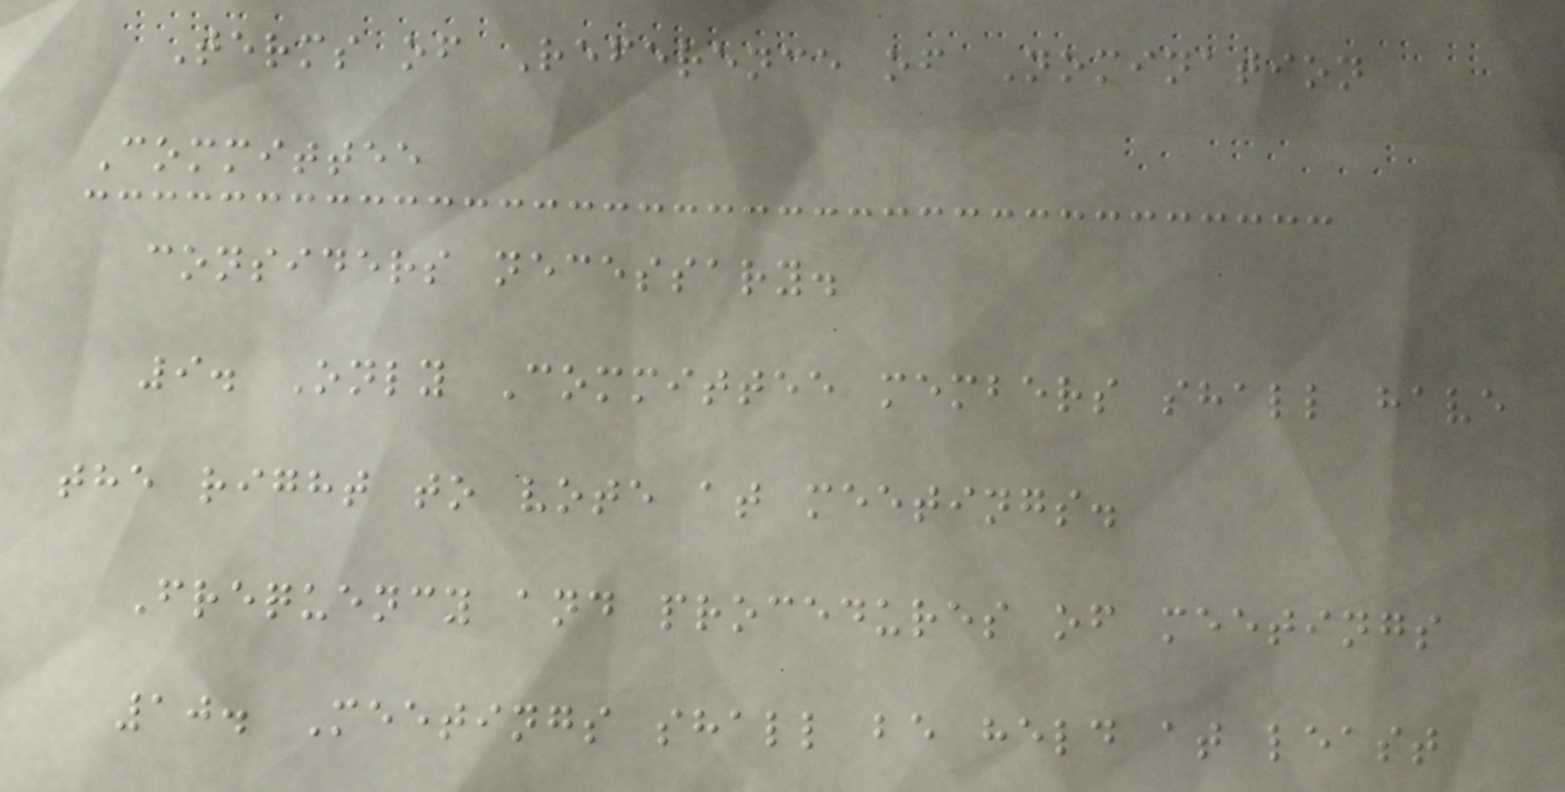Terms of Reference of Nomination
Committee
considers necessary.
9. Only Committee members shall have
the right to vote at meetings.
Frequency and procedures of meetings
10. Meetings shall be held at least
